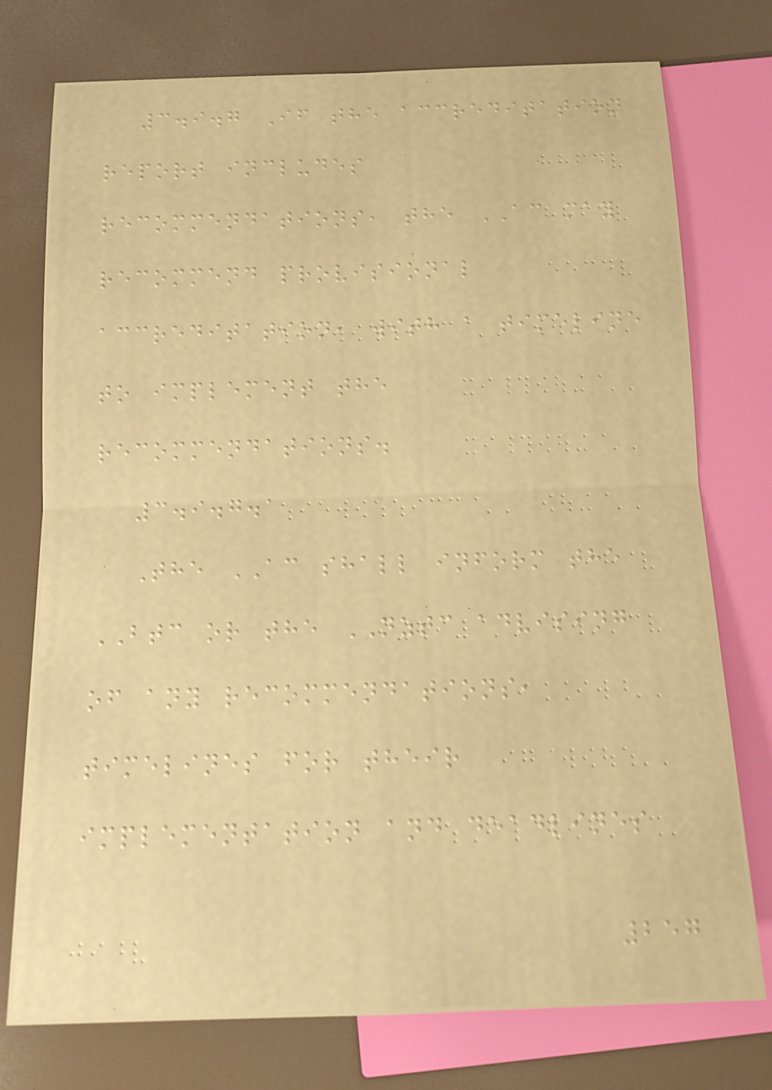3.9.7 If the accreditation
report includes
recommendations, the AC may
recommend provisional
accreditation, with a timeline
to implement the
recommendations.
3.9.7.1
The AC shall inform the
BTC or the NZTC advising
of any recommendations,
timelines for their
implementation and deadlines
257
